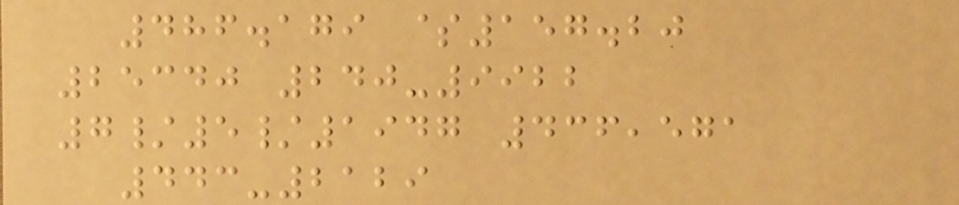486.179 $157.20
25340 240-9922
7/5/1947 436,571
443-2129
